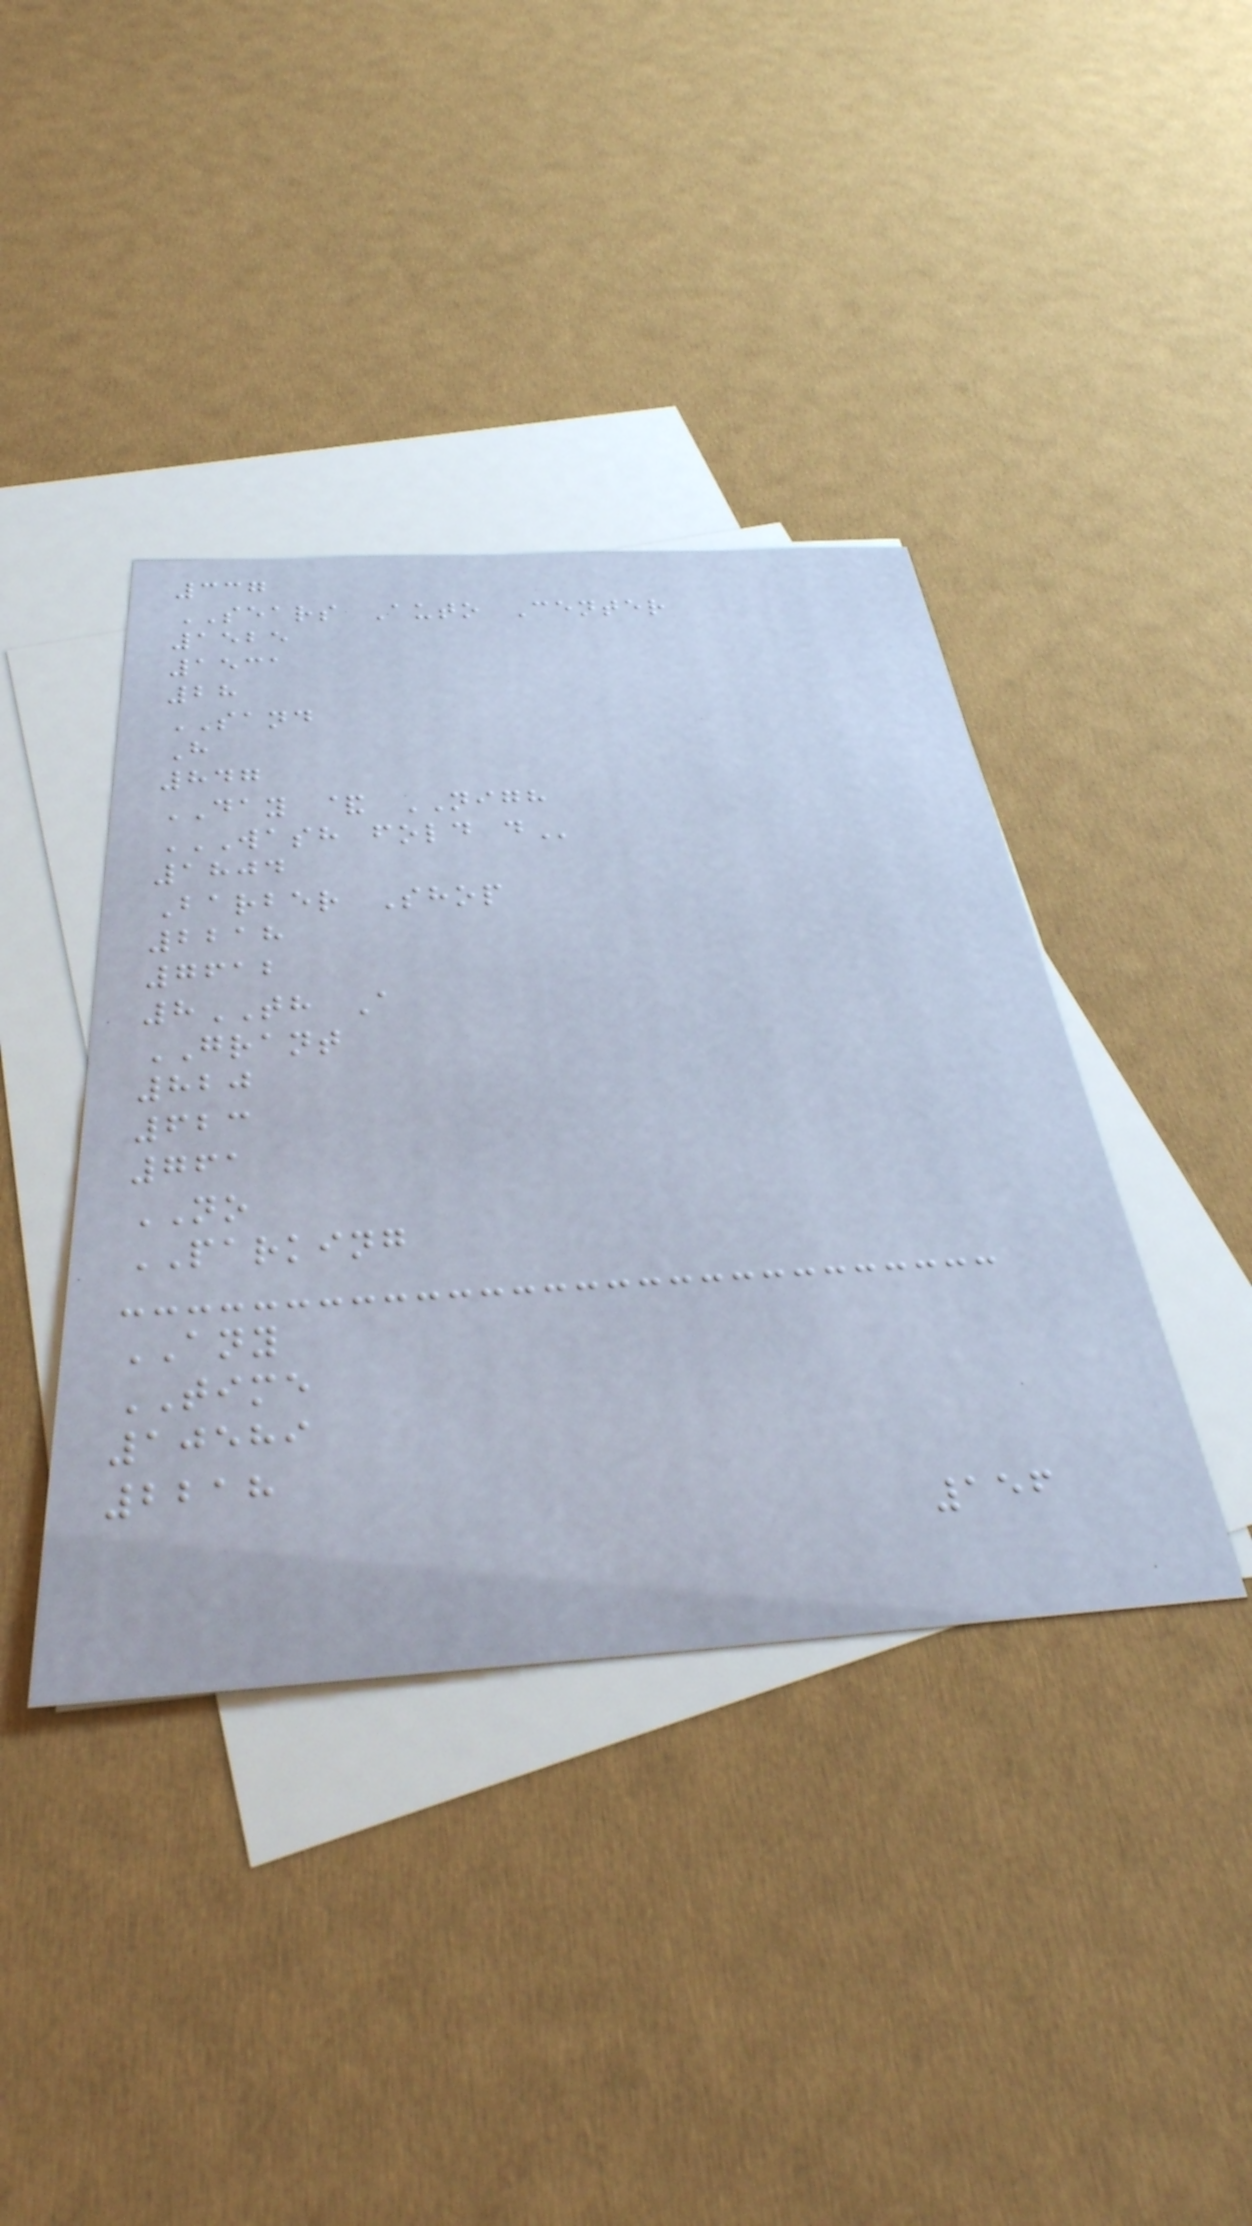337
SEARS Auto Center
1525
1531
28
SAND
H
847
DAY & NIGH
WASH FOLD D
1804
Barber Shop
2218
7612
8TH A
GRANT
820
623
761
NO
PARKING
ANY
TIME
10589
2218
156
